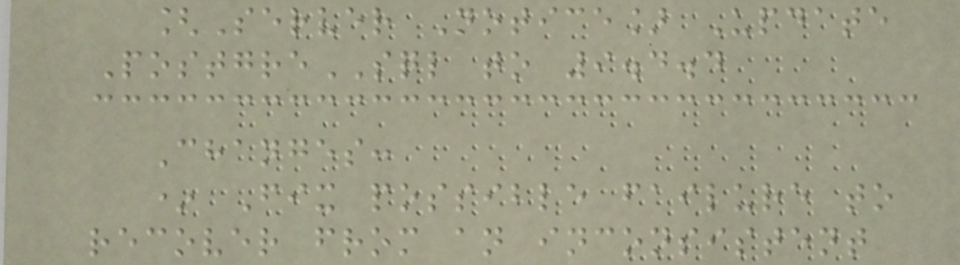[Server Notice] Update
PostgreSQL to 9.4.4
Changes:
* Fix possible failure to
recover from an inconsistent
